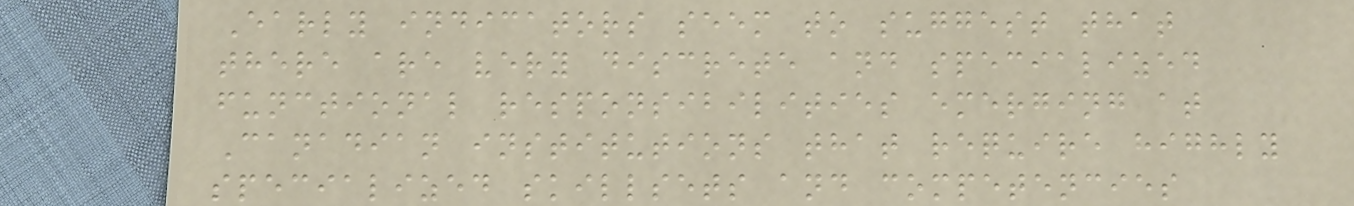Early indicators seem to suggest that
there are very discrete and specialized
functional responsibilities emerging at
Canadian institutions that require highly
specialized skillsets and competencies
